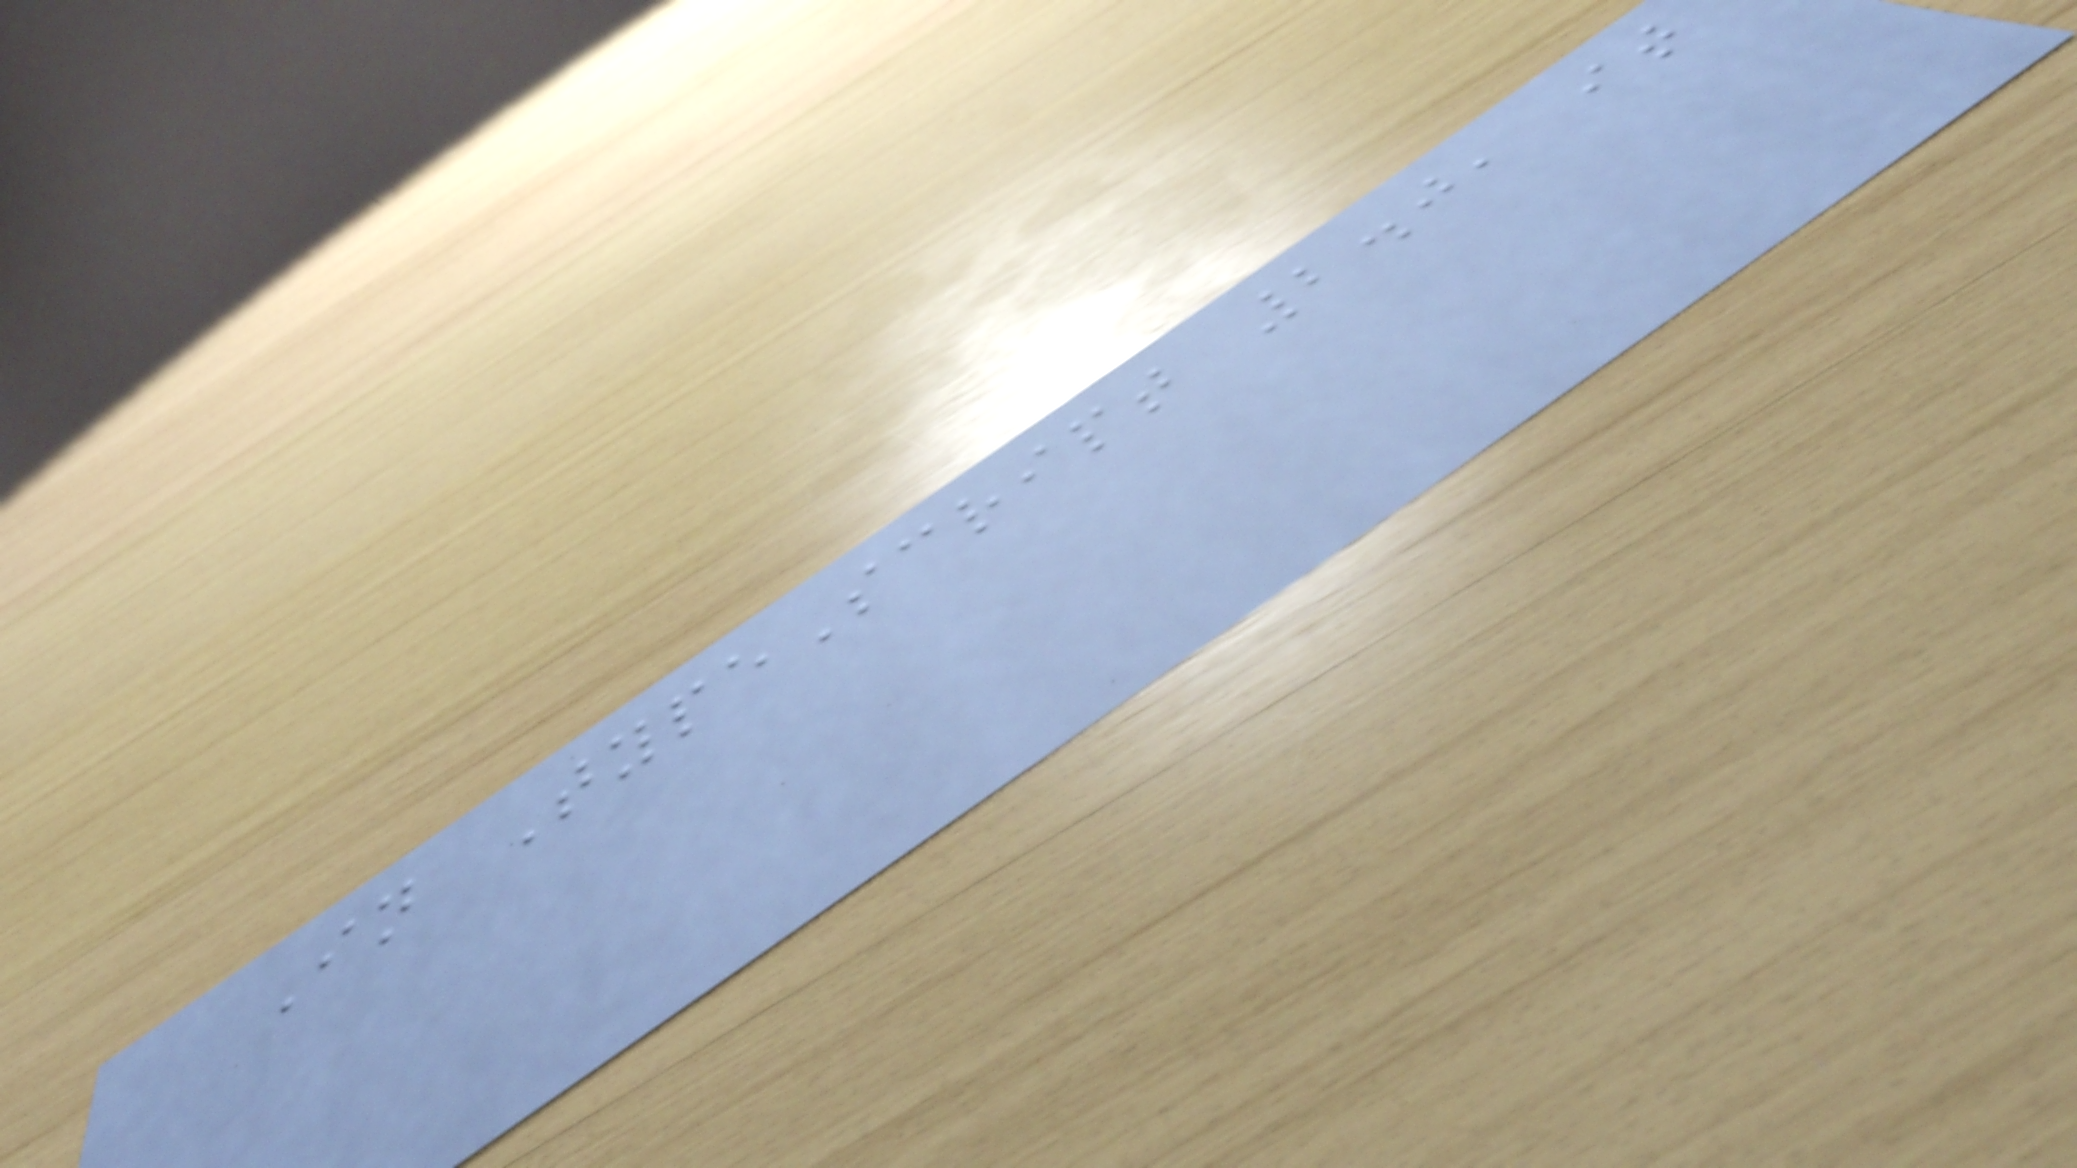In TypeScript 2.0, it
